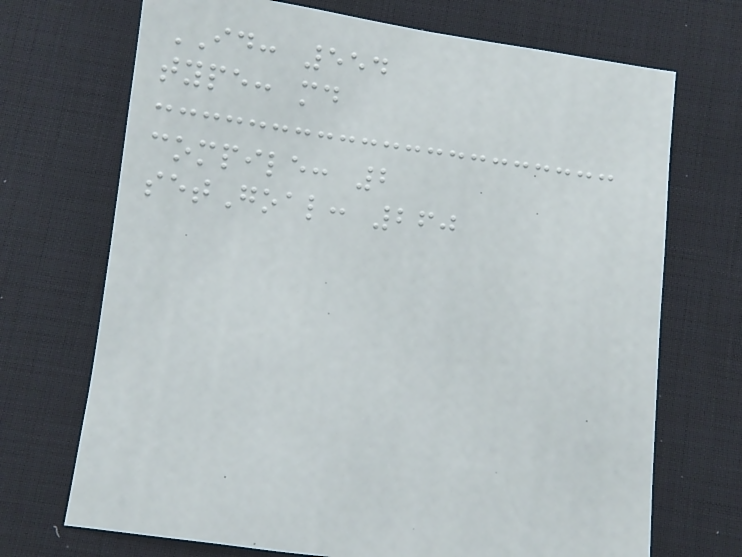ID: 554
type: md
compile: 2
setGoal: 260
